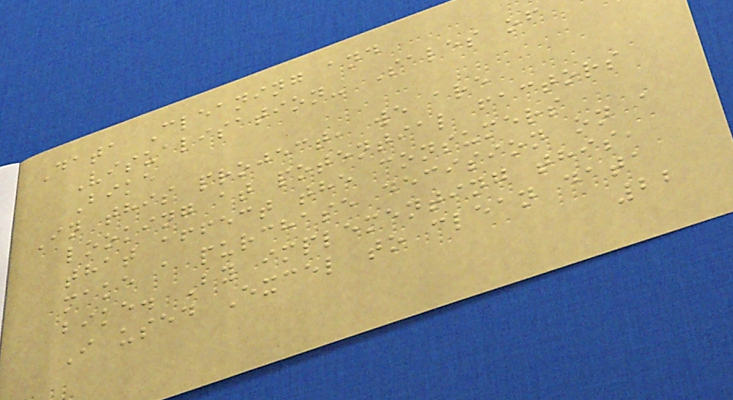Data Cleaning and
Visualisation- Sales of
Bike
In this project, we are
looking at potential factors
that affect the consumers
make a purchase decision on a
bike. By implementing this,
I used Excel to clean data
22
